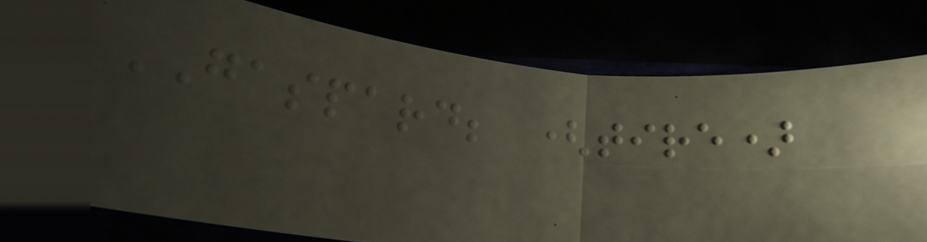GASPARD; (tire)
